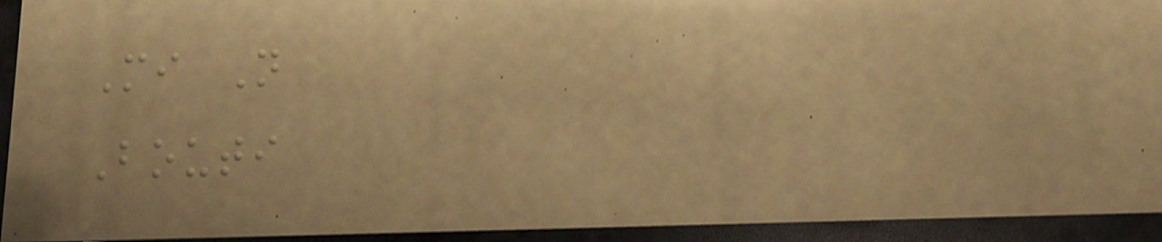Mi N
Bouti
